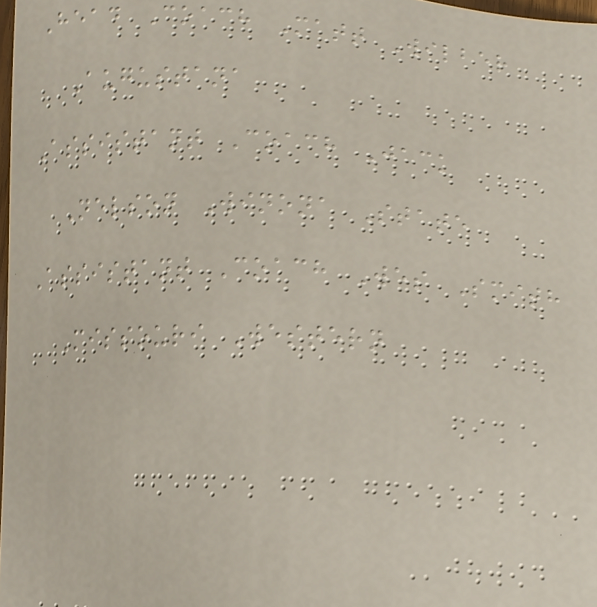Head Coach Matt Wilber
Augustana
Assistant Coach Jack
Nelson Winona State
Assistant Coach Wes Smith
Missouri Western
